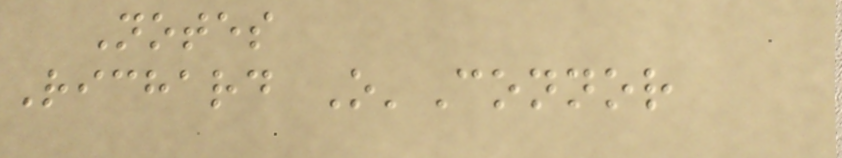Notes
Richard O'Connor
